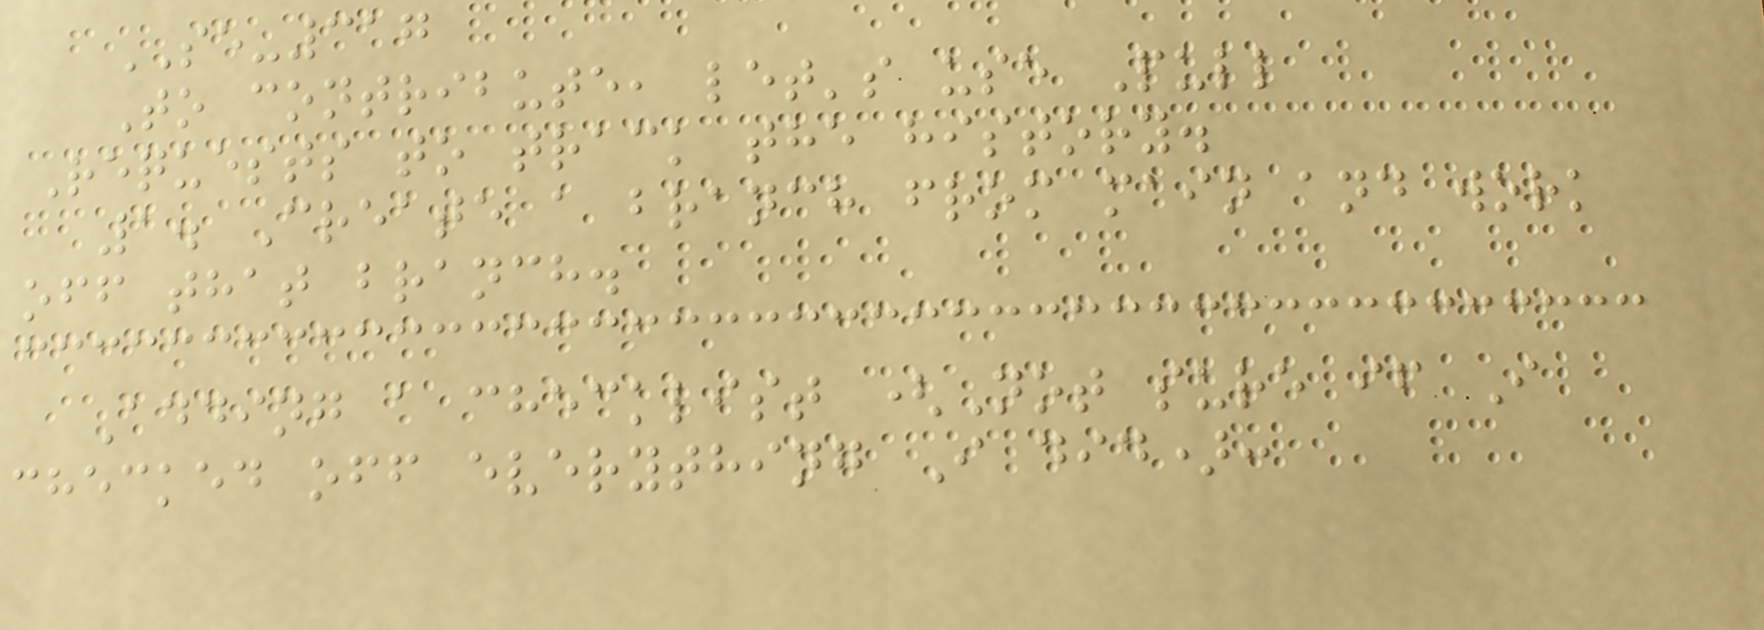SE-317
To contribute, let's use Pull
Requests to track the history.
1. Create a branch from main and work
off that branch.
Adding a checklist (Not sure if I
checked off everything I did):
